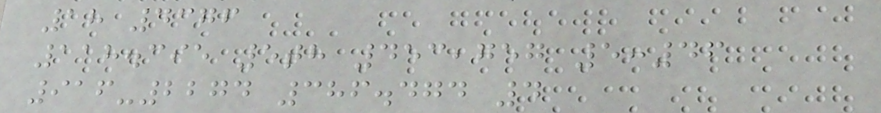18 4376
118.395 5th 453,757 5:46
916-2274 386.474 4
